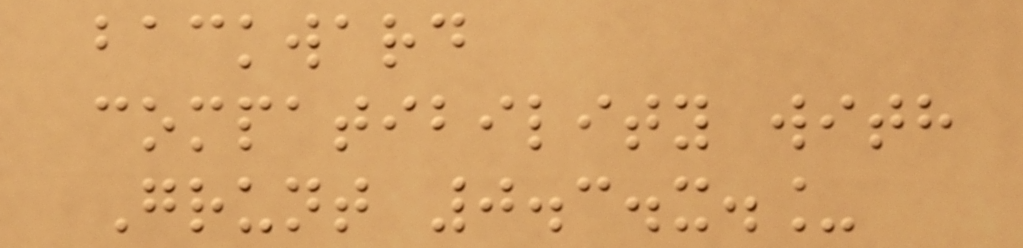backward
compatibility with
Grunt 0.3.x._
